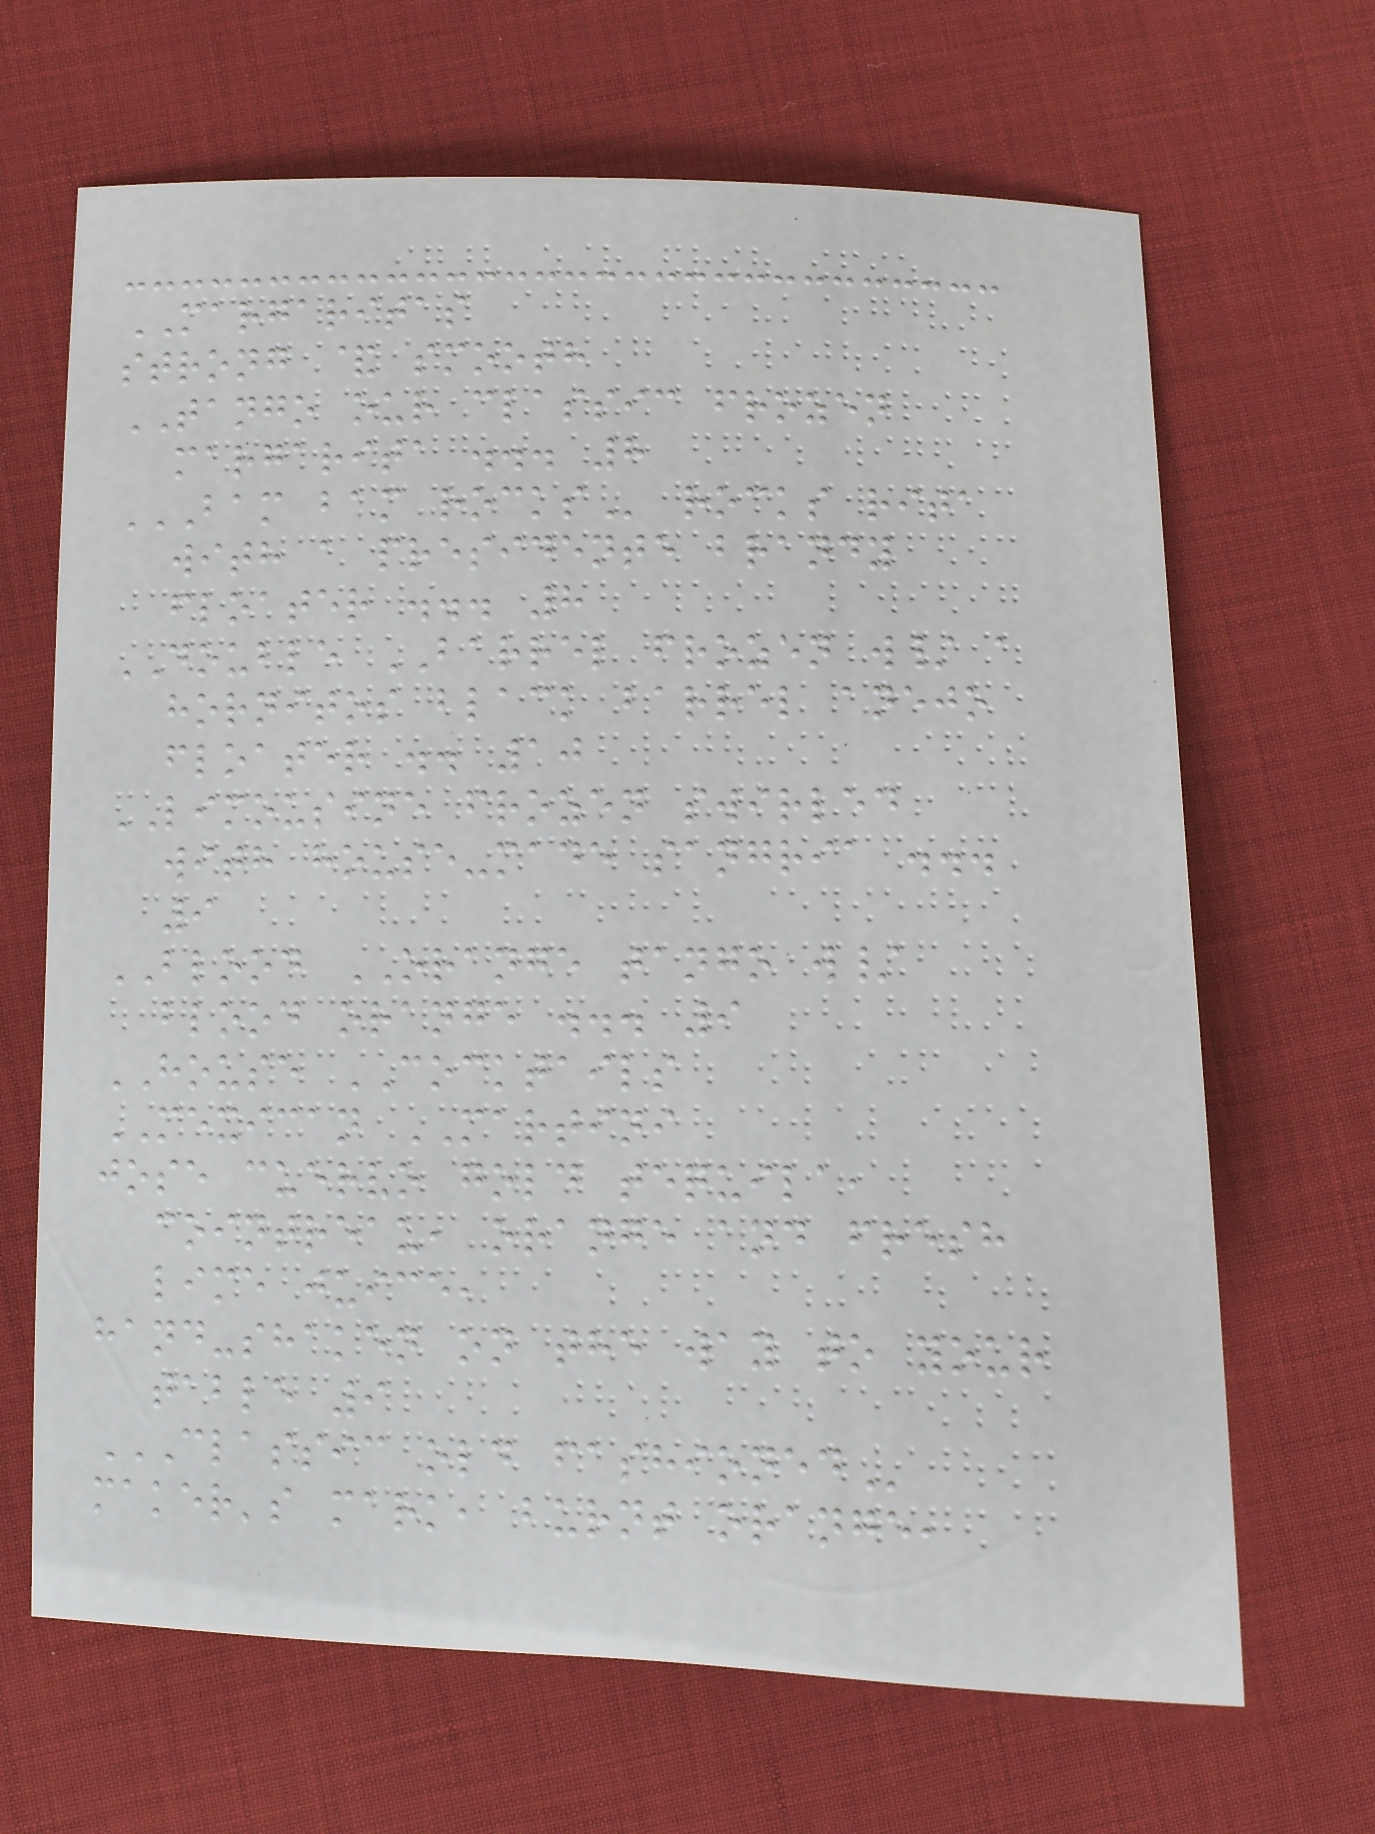MARGARITAS
strong & smooth
TANGO our classic frozen
margarita ... 8
BAM BAM ROCKS rocks rita
with a presidente brandy
floater ... 8
DOUBLE BARREL frozen w/ a
hornitos black barrel anejo
floater .. 10
LIMOUSINE frozen swirled
with house-made sangria ...
9
BLOOD ORANGE tango w/
blood orange ... 9
HOUSE COCKTAILS
MEXICAN MARTINI
jose cuervo gold tequila,
cointreau, orange and fresh
lime juice,
hand-shaken on the way to your
table 9
CLASSIC OLD FASHIONED
maker's mark, burnt orange,
